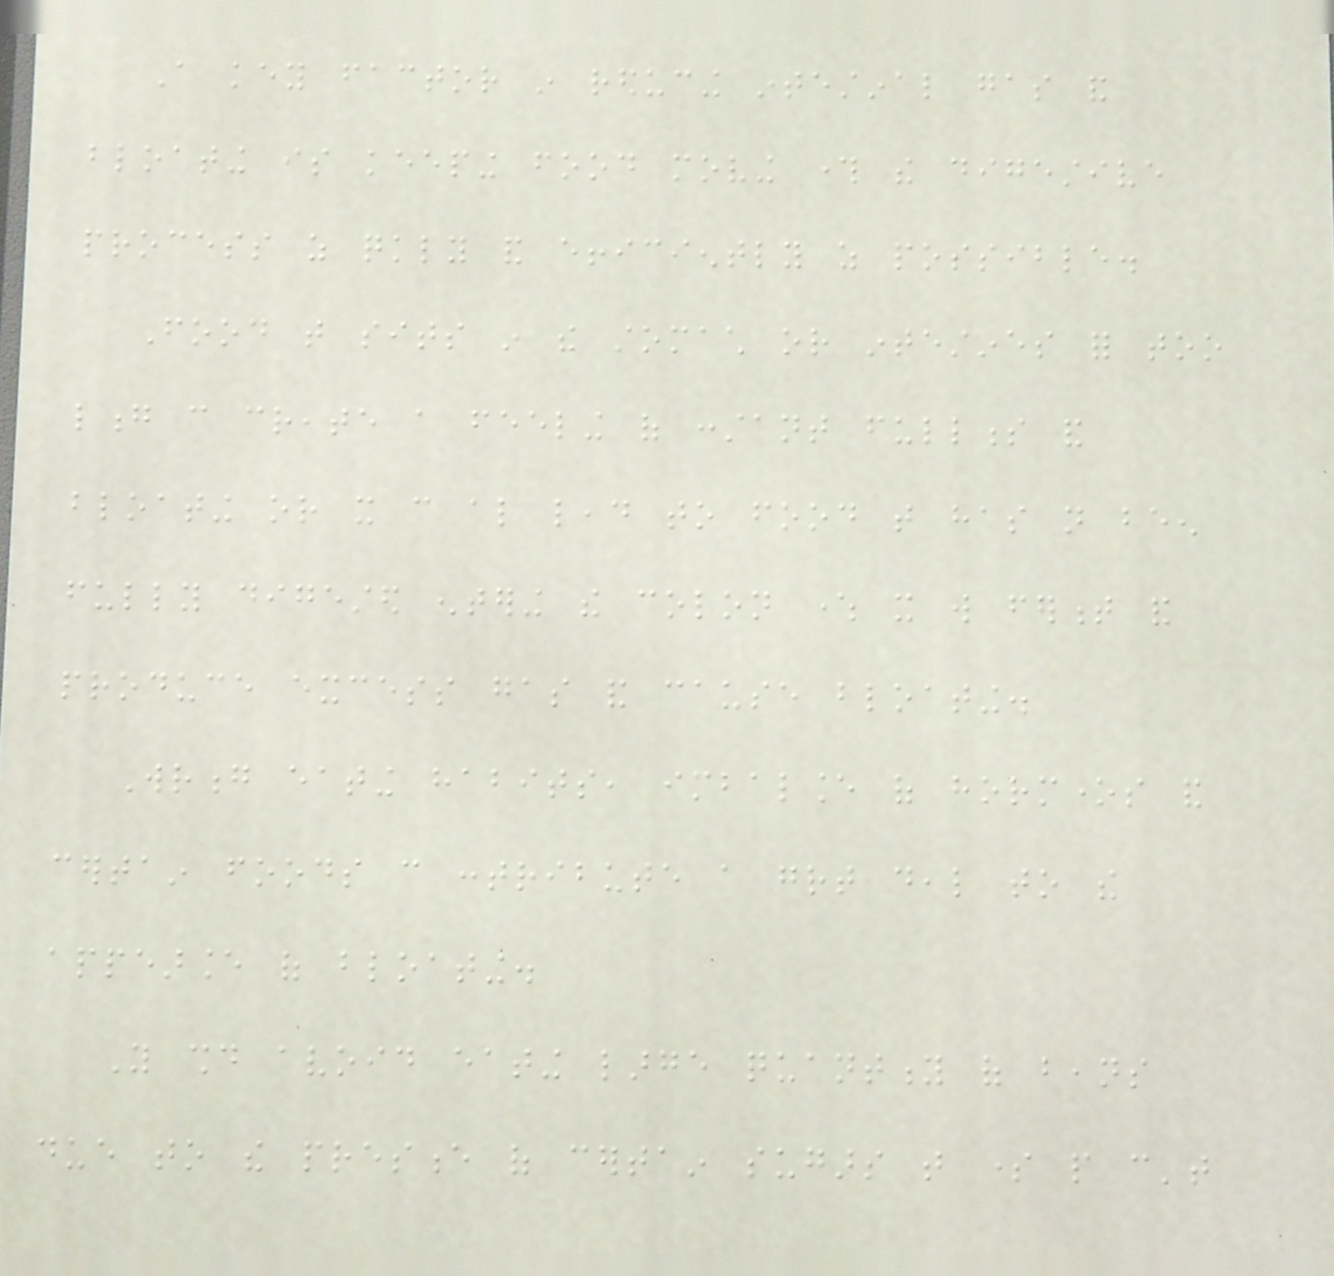A key factor in reducing intestinal gas and
bloating is keeping food moving through the digestive
process as quickly and efficiently as possible.
Food that sits in the stomach or intestines for too
long can create a feeling of constant fullness and
bloating or it can also lead to food that has not been
fully digested entering the colon where it will ferment and
produce excess gas and cause bloating.
Wrong eating habits, imbalance of hormones and
certain foods can contribute a great deal to the
appearance of bloating.
You should avoid eating large quantity of beans
due to the presence of certain sugars that some people can't
